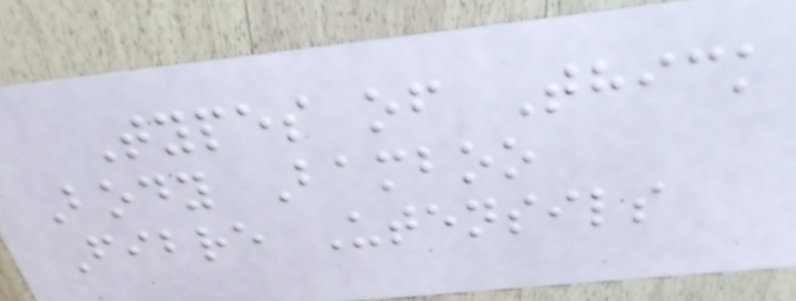Types of Thick
Body Bamboo
Fibre Utensils
